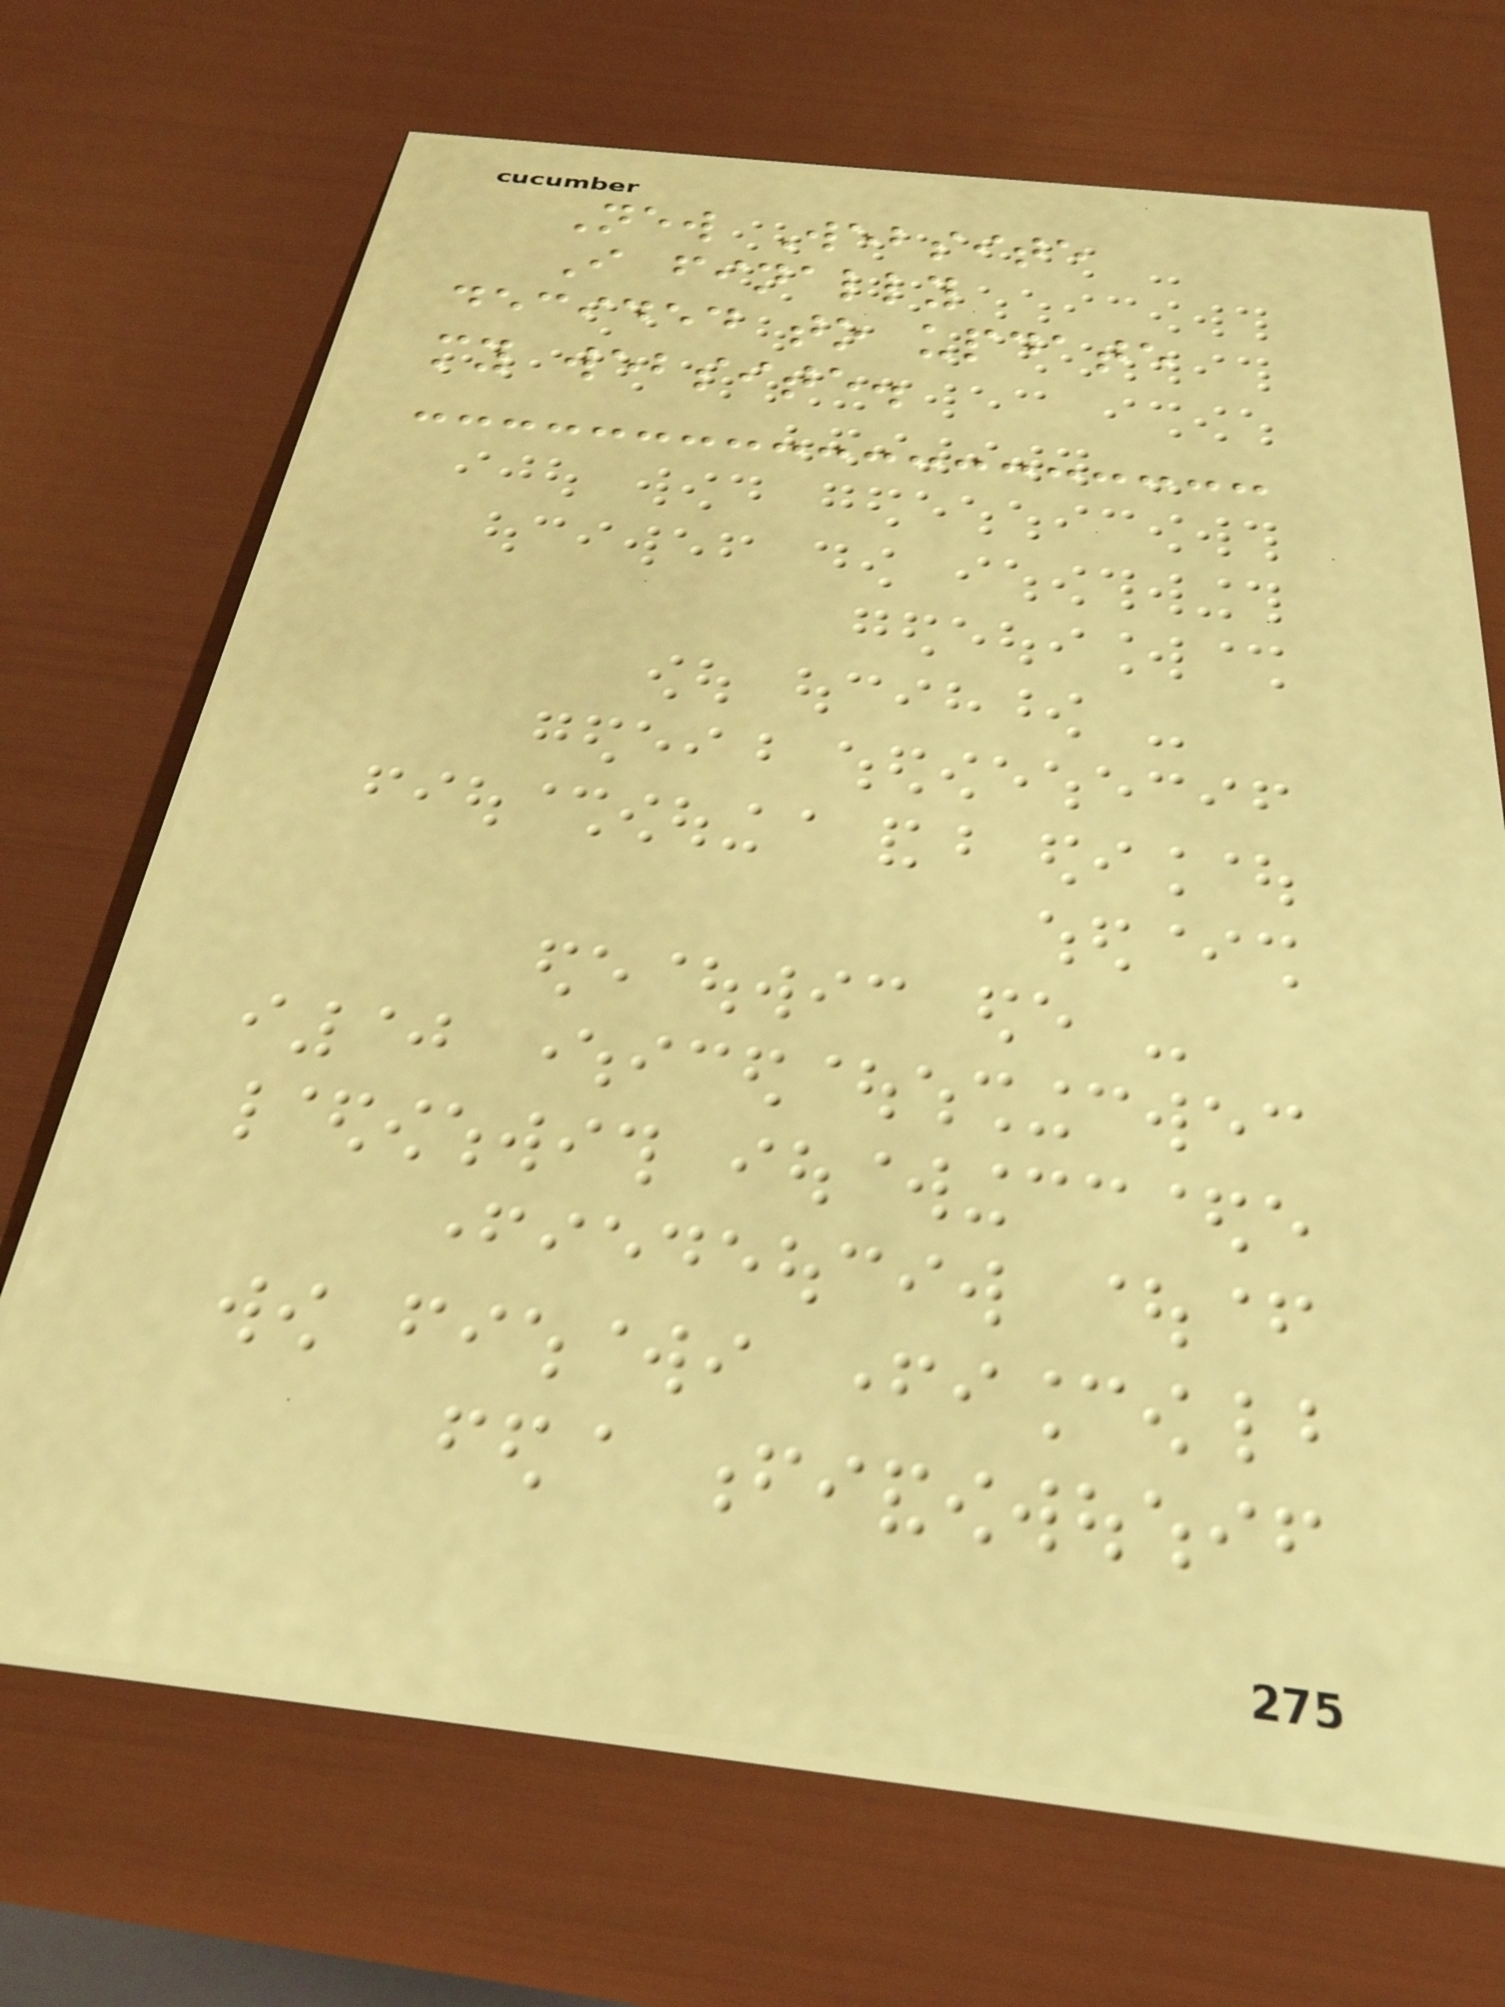New Website
I finally
decided to update
my website.
